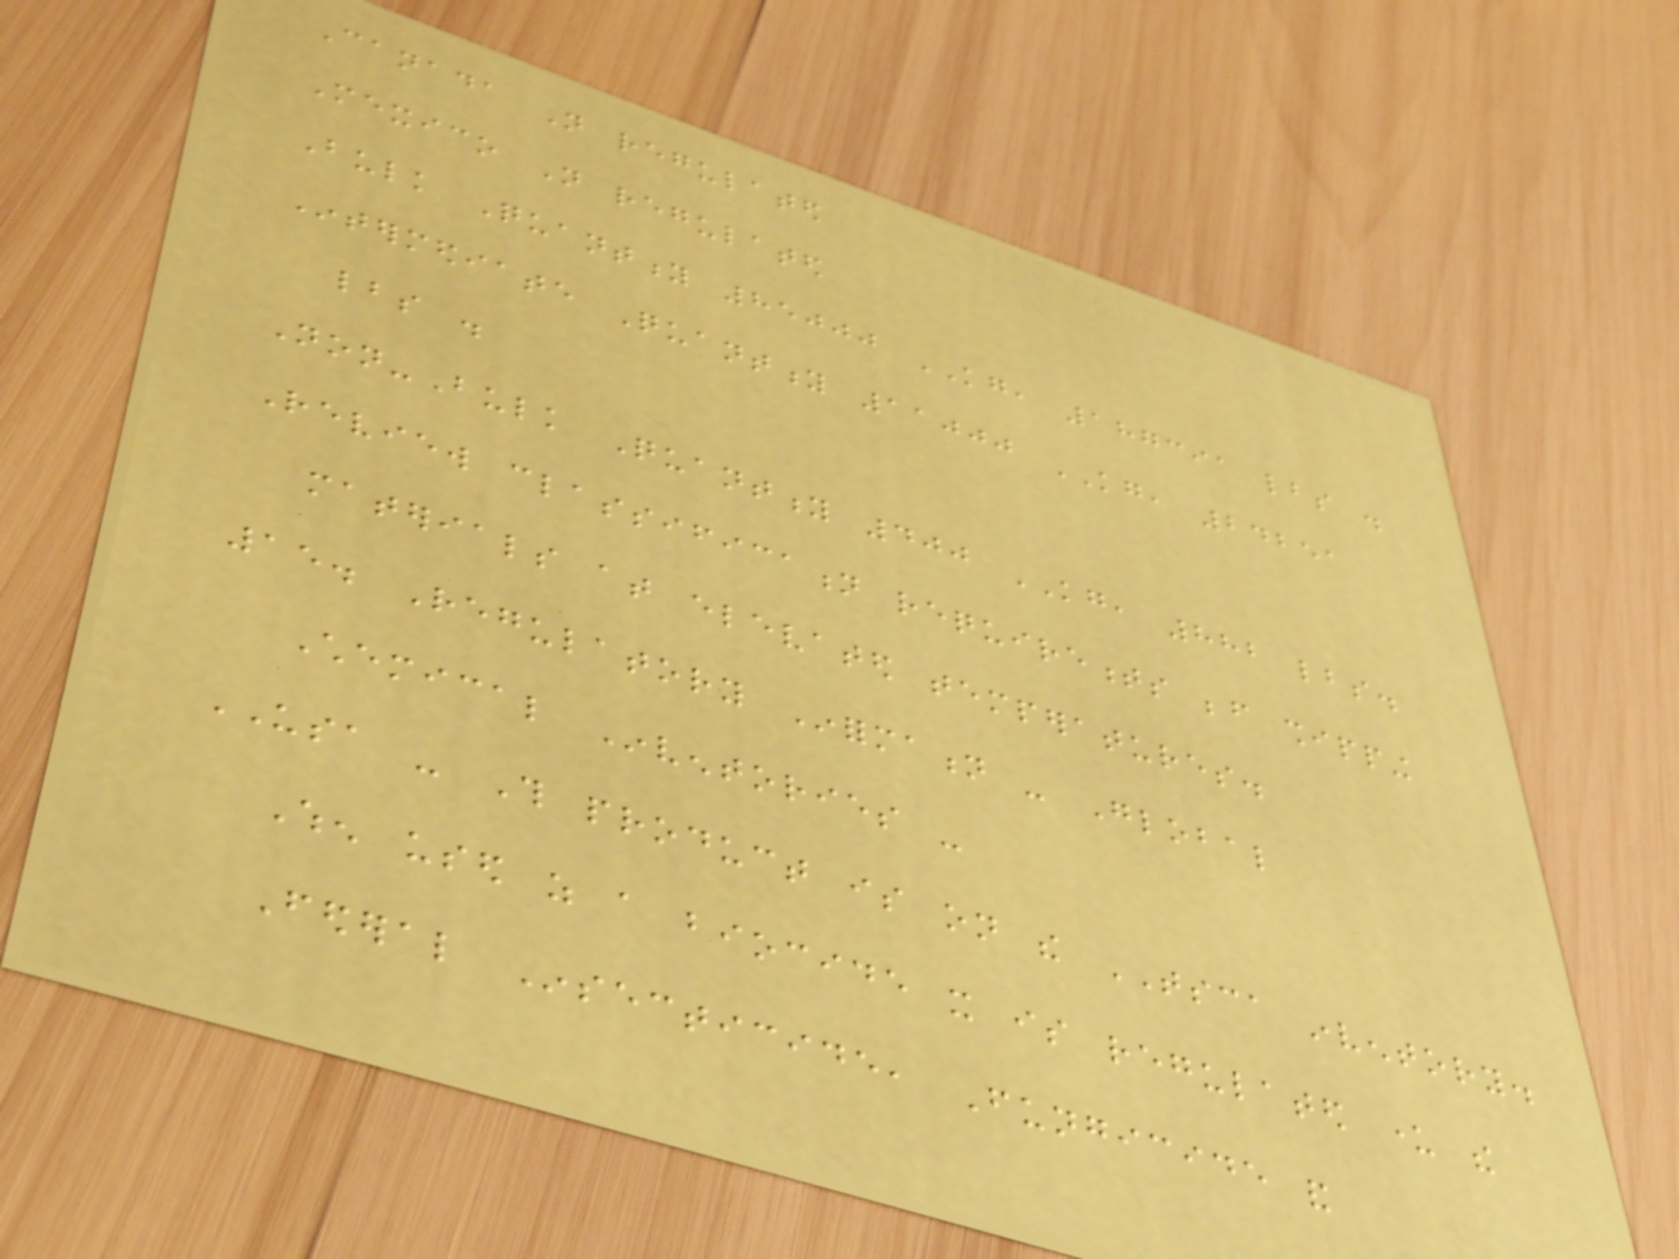Canada Not regulated
Mexico Not regulated
Bulk Quantity 85000 KG, 187391 lbs .
Intermediate Quantity 11000 KG, 24251
lbs .
Non-Bulk Quantity 400 KG, 882 lbs.
Review classification requirements before shipping
materials at elevated temperatures.
15. Regulatory Information - Global
Chemical Inventories -
USA - This product is on the TSCA inventory.
When used as a biocide it is regulated under the
Federal Insecticide, Fungicide and
